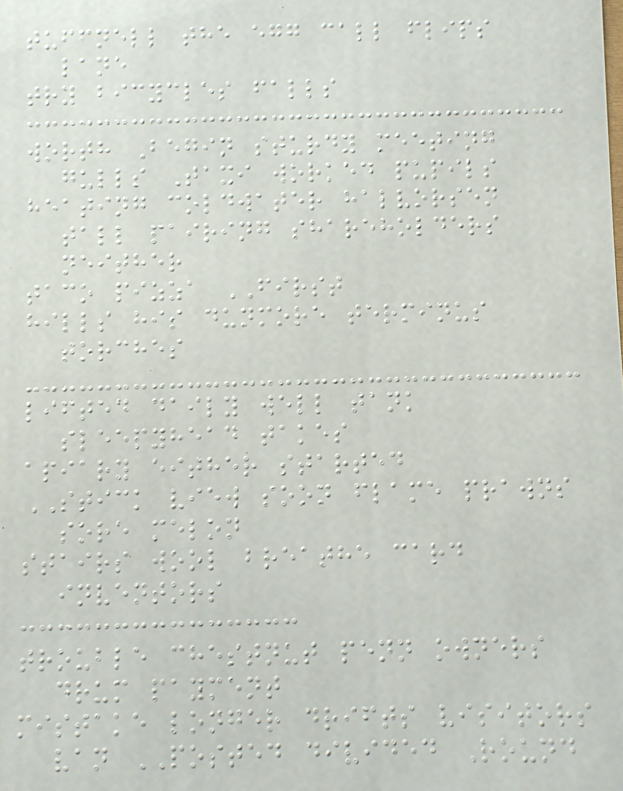tuffnell the egg call flips
lane
try bicycles falls
worth Begin sturdy meeting
gulls Taxi worked pupils
heating coldwater halvorsen
tall pairing shareholders
neither
taco pizza FIRST
hills his dunmore terminus
torches
lifted daily well tank
sleepyhead takes
apiary either started
STICK view soon flame prawns
sore melon
stairs wool breathe card
inventors
trouble chestnut penn owners
drum payment
mistake longer drifts visitors
van POSTED divided Round
